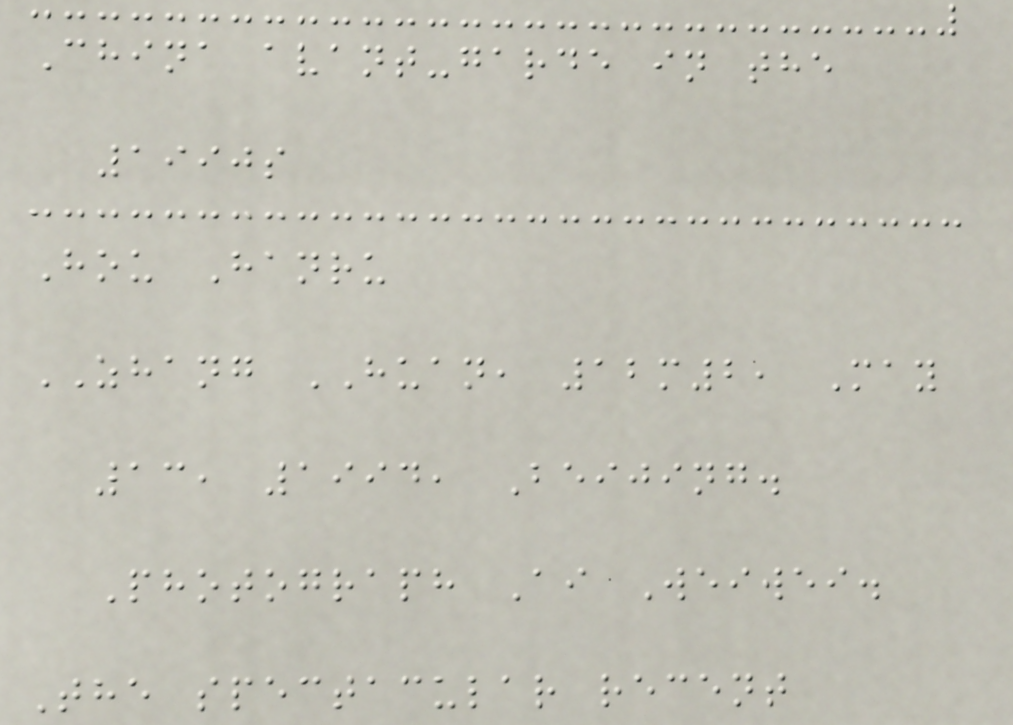China avant-garde in the
1990s
Hou Hanru
ZHANG HUAN, 12m2, May
13, 1994, Beijing.
Photograph Ai Weiwei.
The spectacular recent
